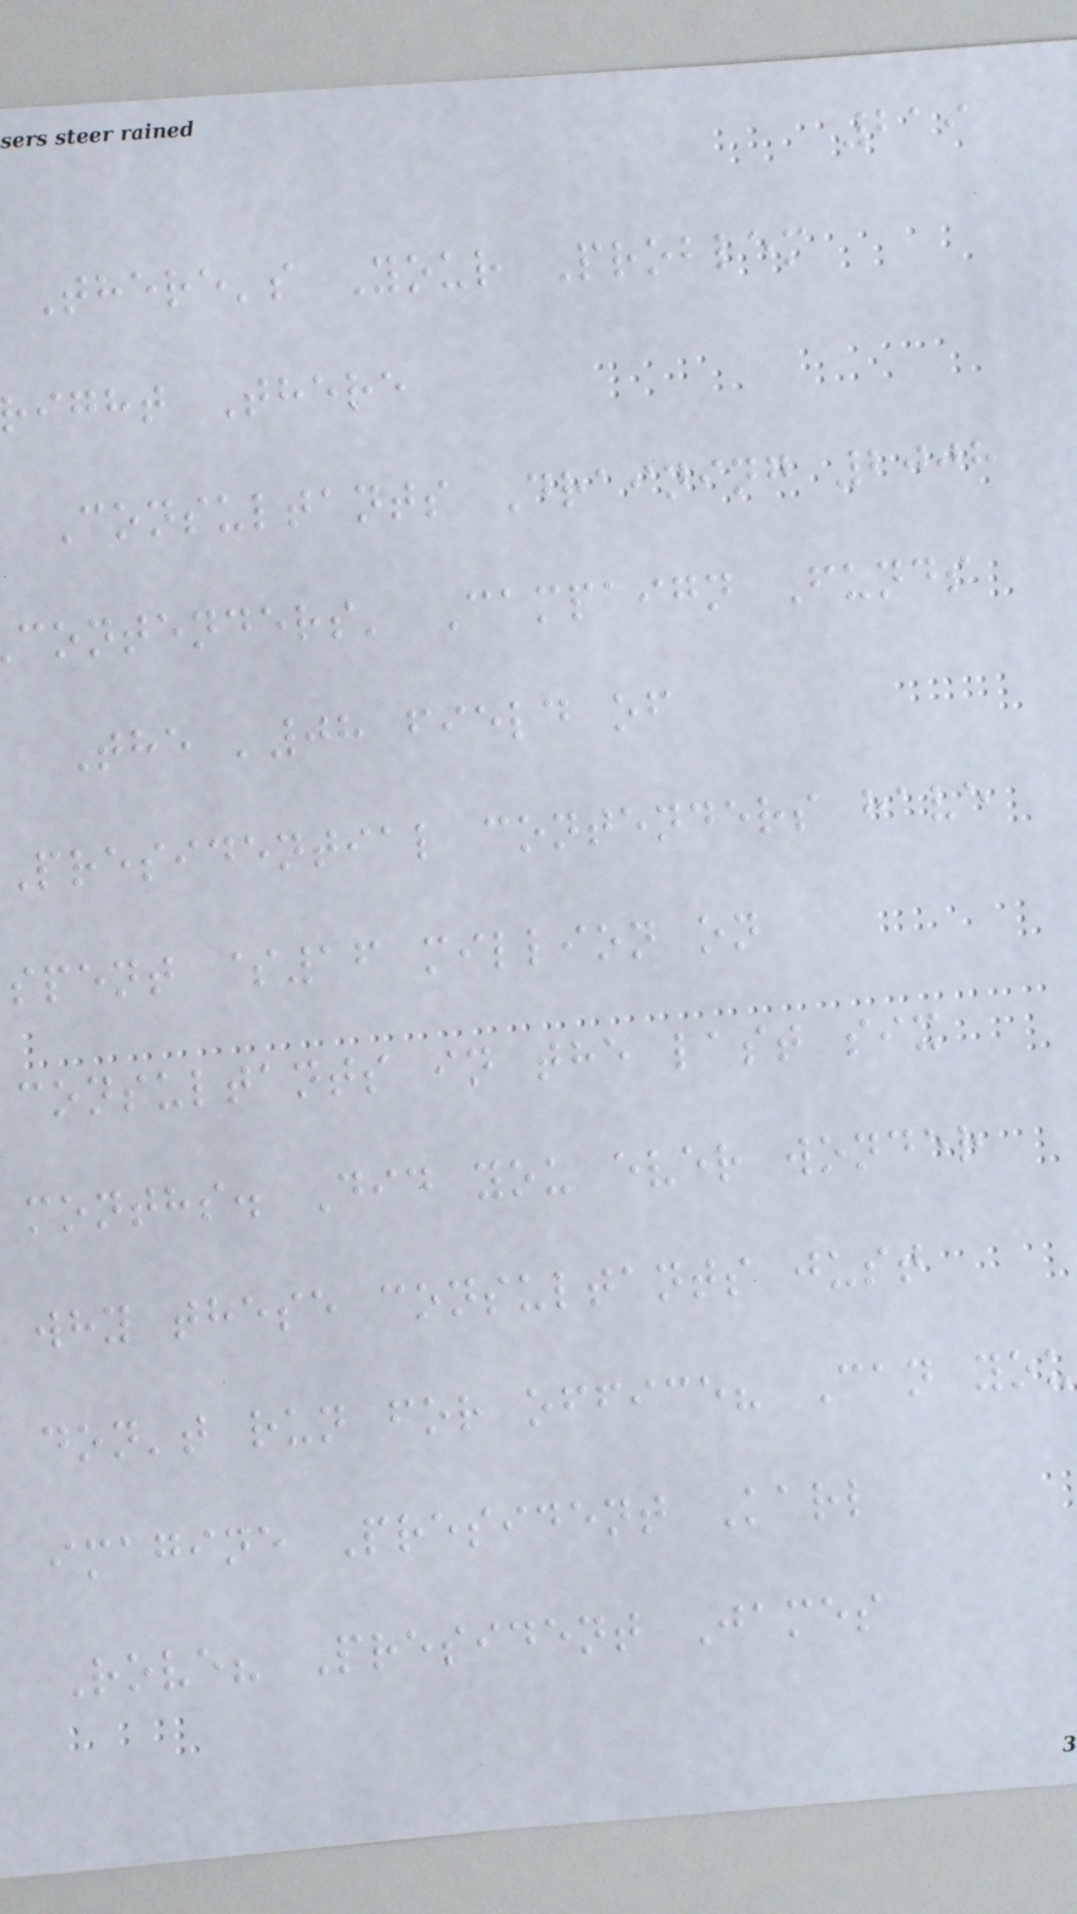219
There's Your Problem
ight There
Consultants Draining 2008
contenders' Campaign Funds
The '08 field of
presidential contenders have
spent $16 million on
consultants in the last six
months. Did you ever wonder
why these consultants just
don't run for office? Can you
imagine President Karl
Rove? President James
